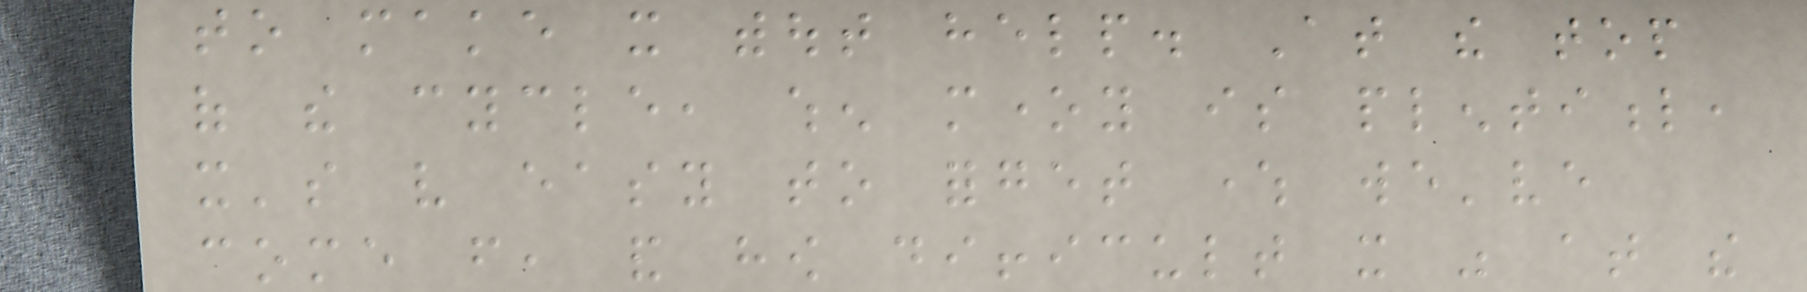to make it without help. At the top
of the cycle, when money is plentiful,
it's very easy to forget where we've
come from, and how difficult it was at the
